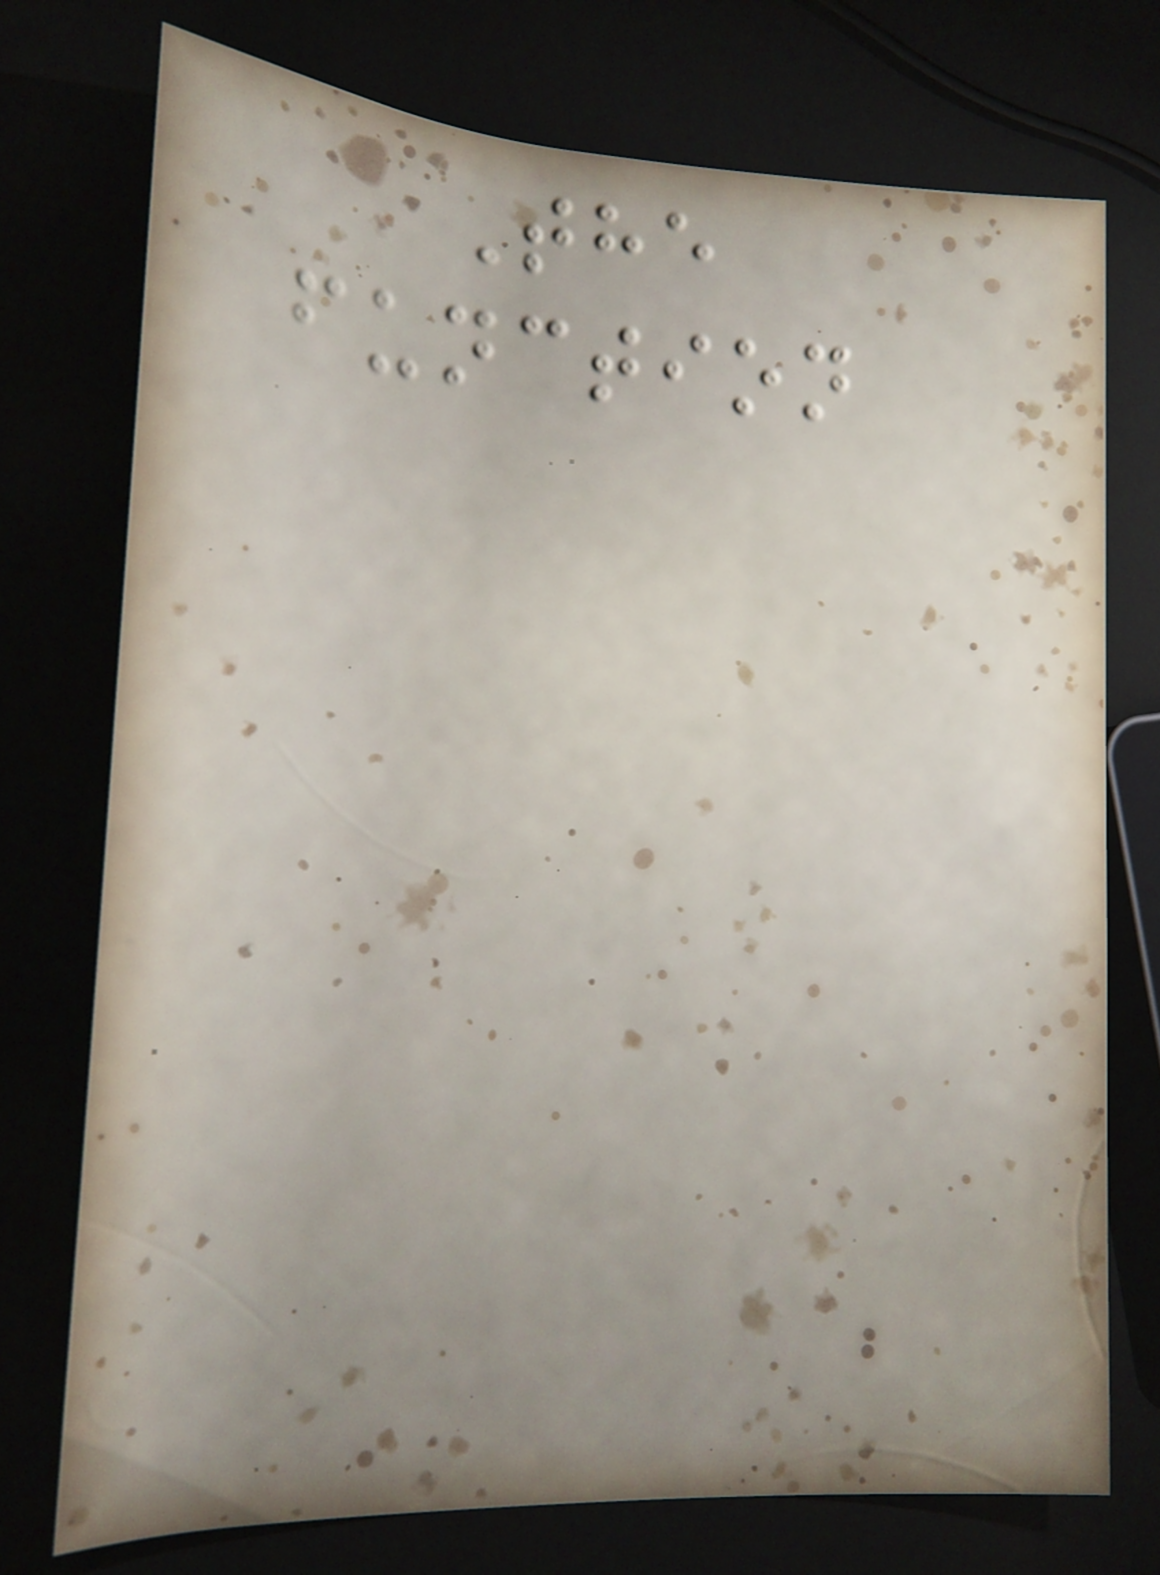The
function
